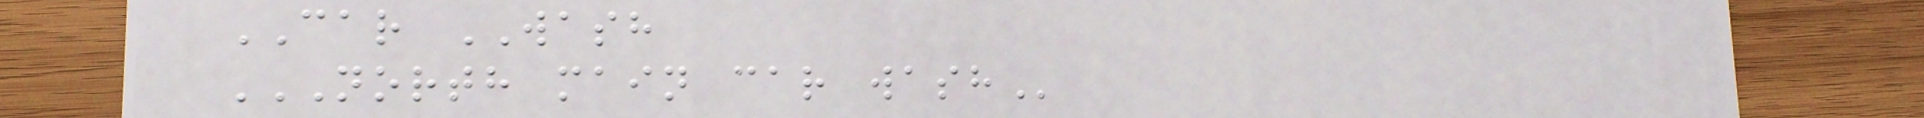CAR WASH
NORTH MAIN CAR WASH
